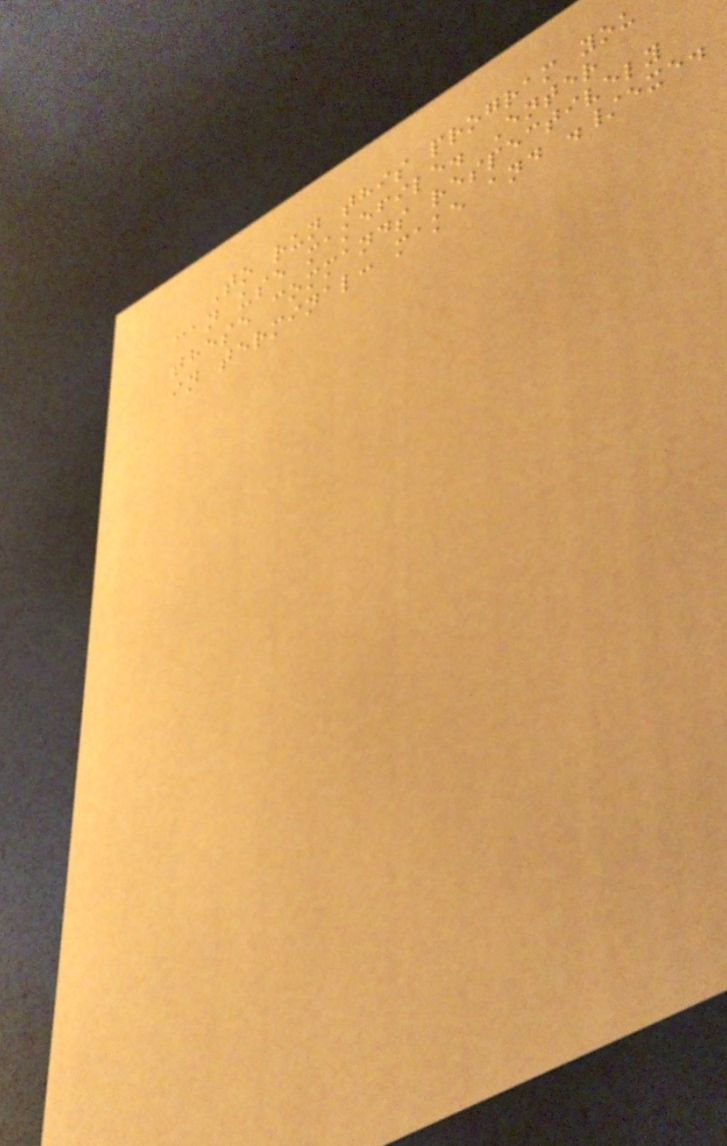To run this program you
can use makefile. Enter
these commands respectively
in terminal: make and ./exe.
